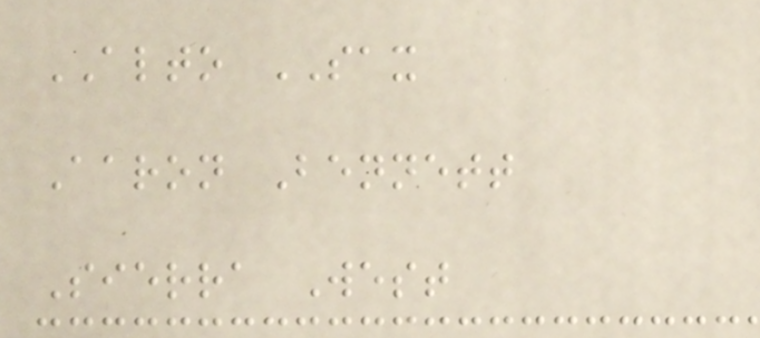ALTO SAX
Aaron Bennett
Sierra West
